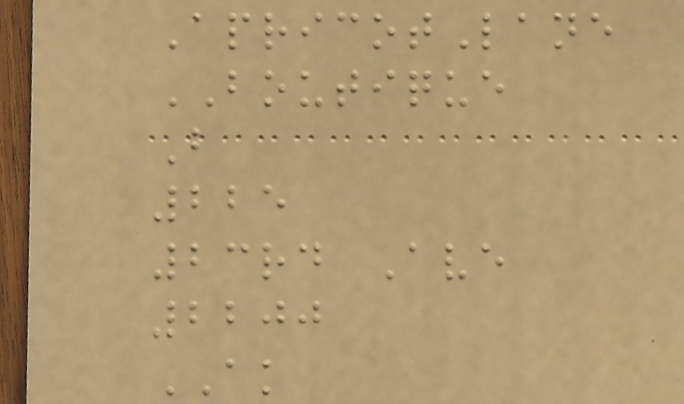ApricotLane
BOUTIQUE
B
225
23rd Ave
2200
AK
